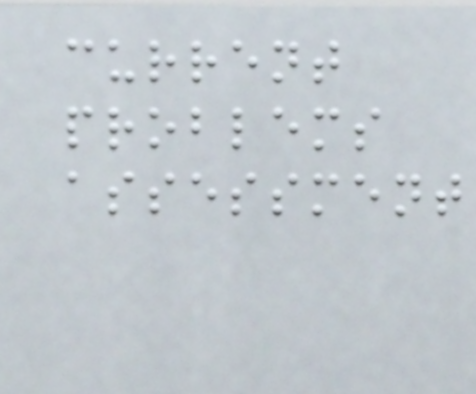current
problems
assessment
